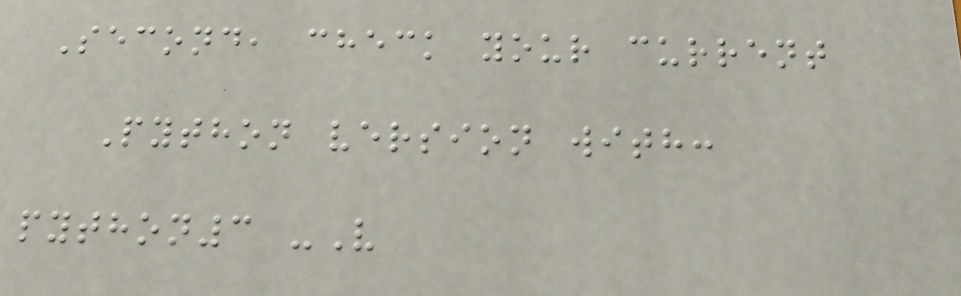Second, check your current
Python version with:
python3 -V
